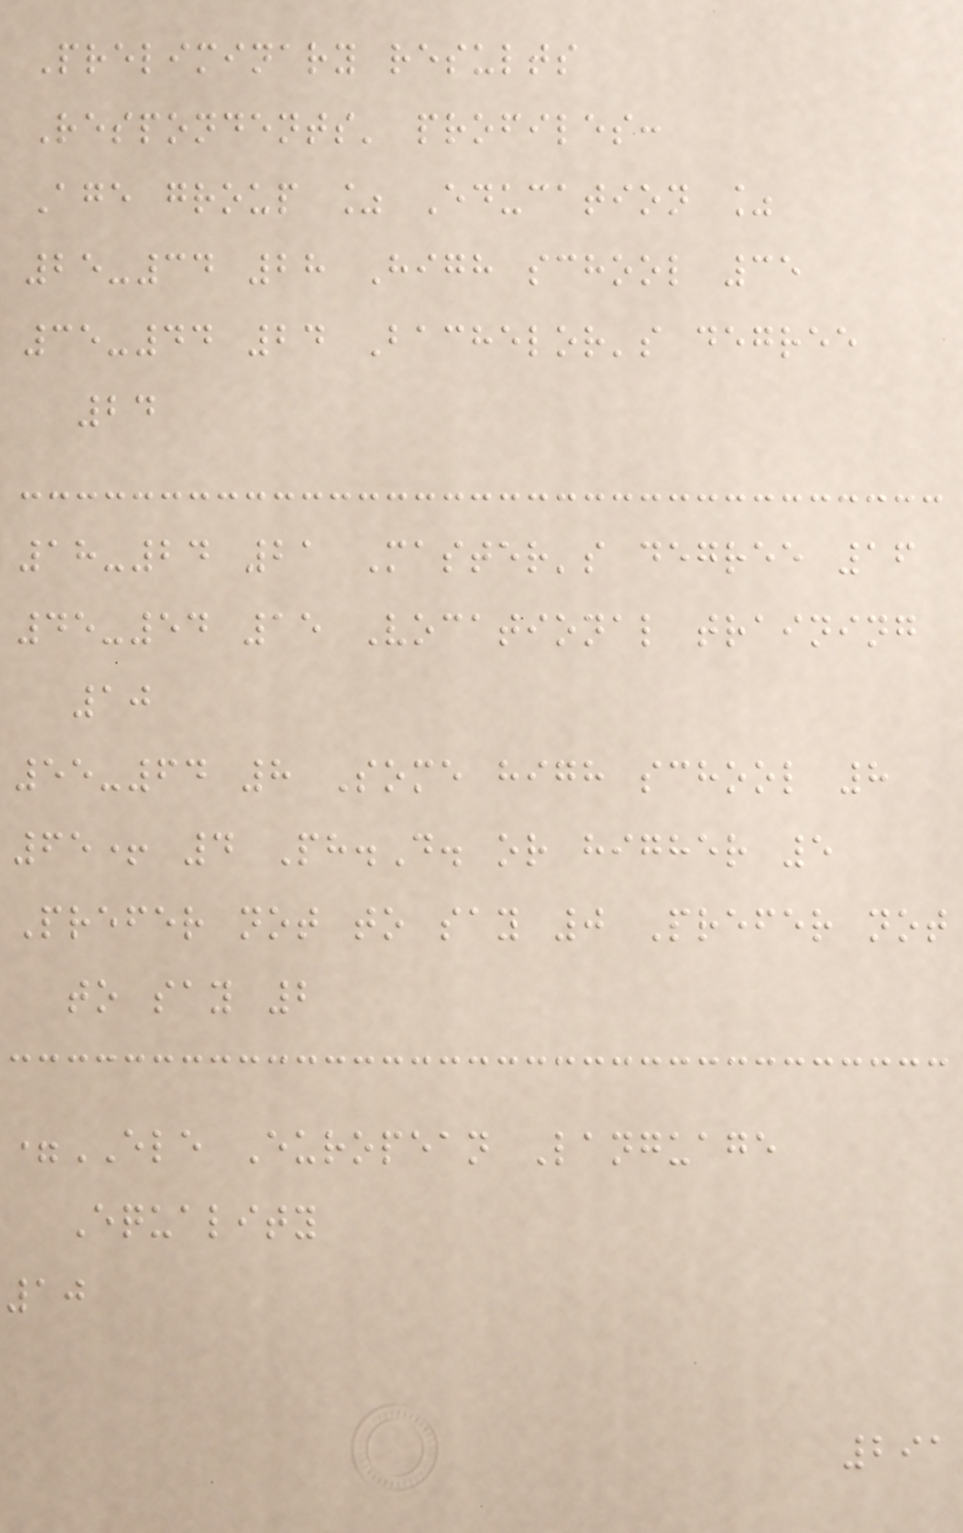Preliminary results
Respondents' profiles:
Age group % Education %
25-34 28 High school 35
35-44 24 Bachelor's degree
24
18-24 21 Master's degree 16
45-54 15 Vocational training
10
55-64 8 Some high school 8
65+ 4 Ph.D. or higher 5
Prefer not to say 0 Prefer not
to say 2
=ELE European Language
Equality
10
291
